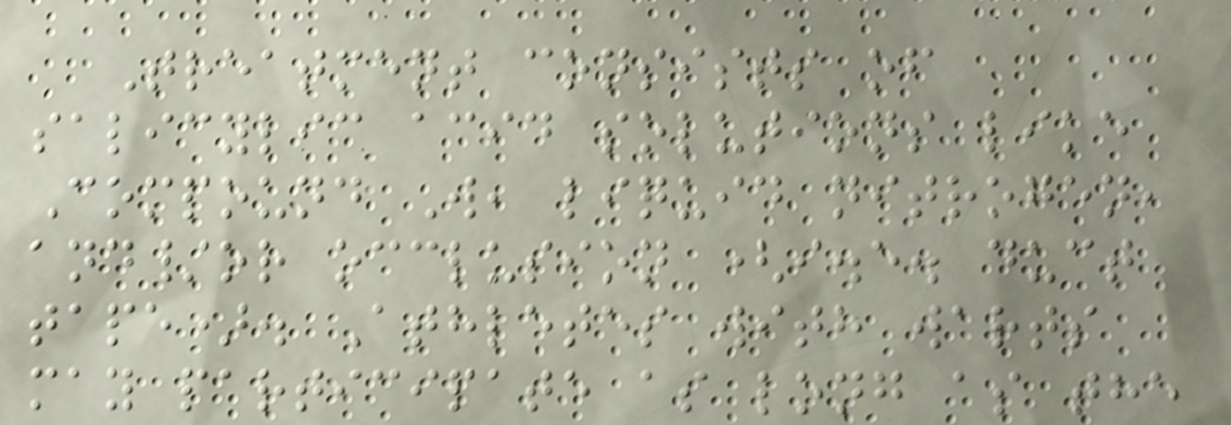Treatment consists of
salicylic acid solutions like
Compound W, liquid nitrogen,
and/or occlusion (i.e. duct
tape). Athletes with warts
may participate as long as the
